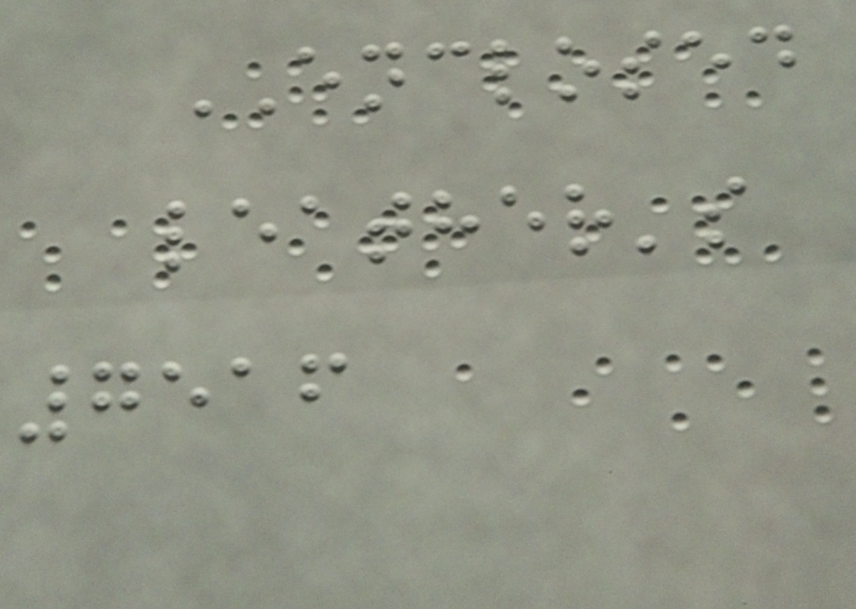ENCLOSED
leather's
7516
